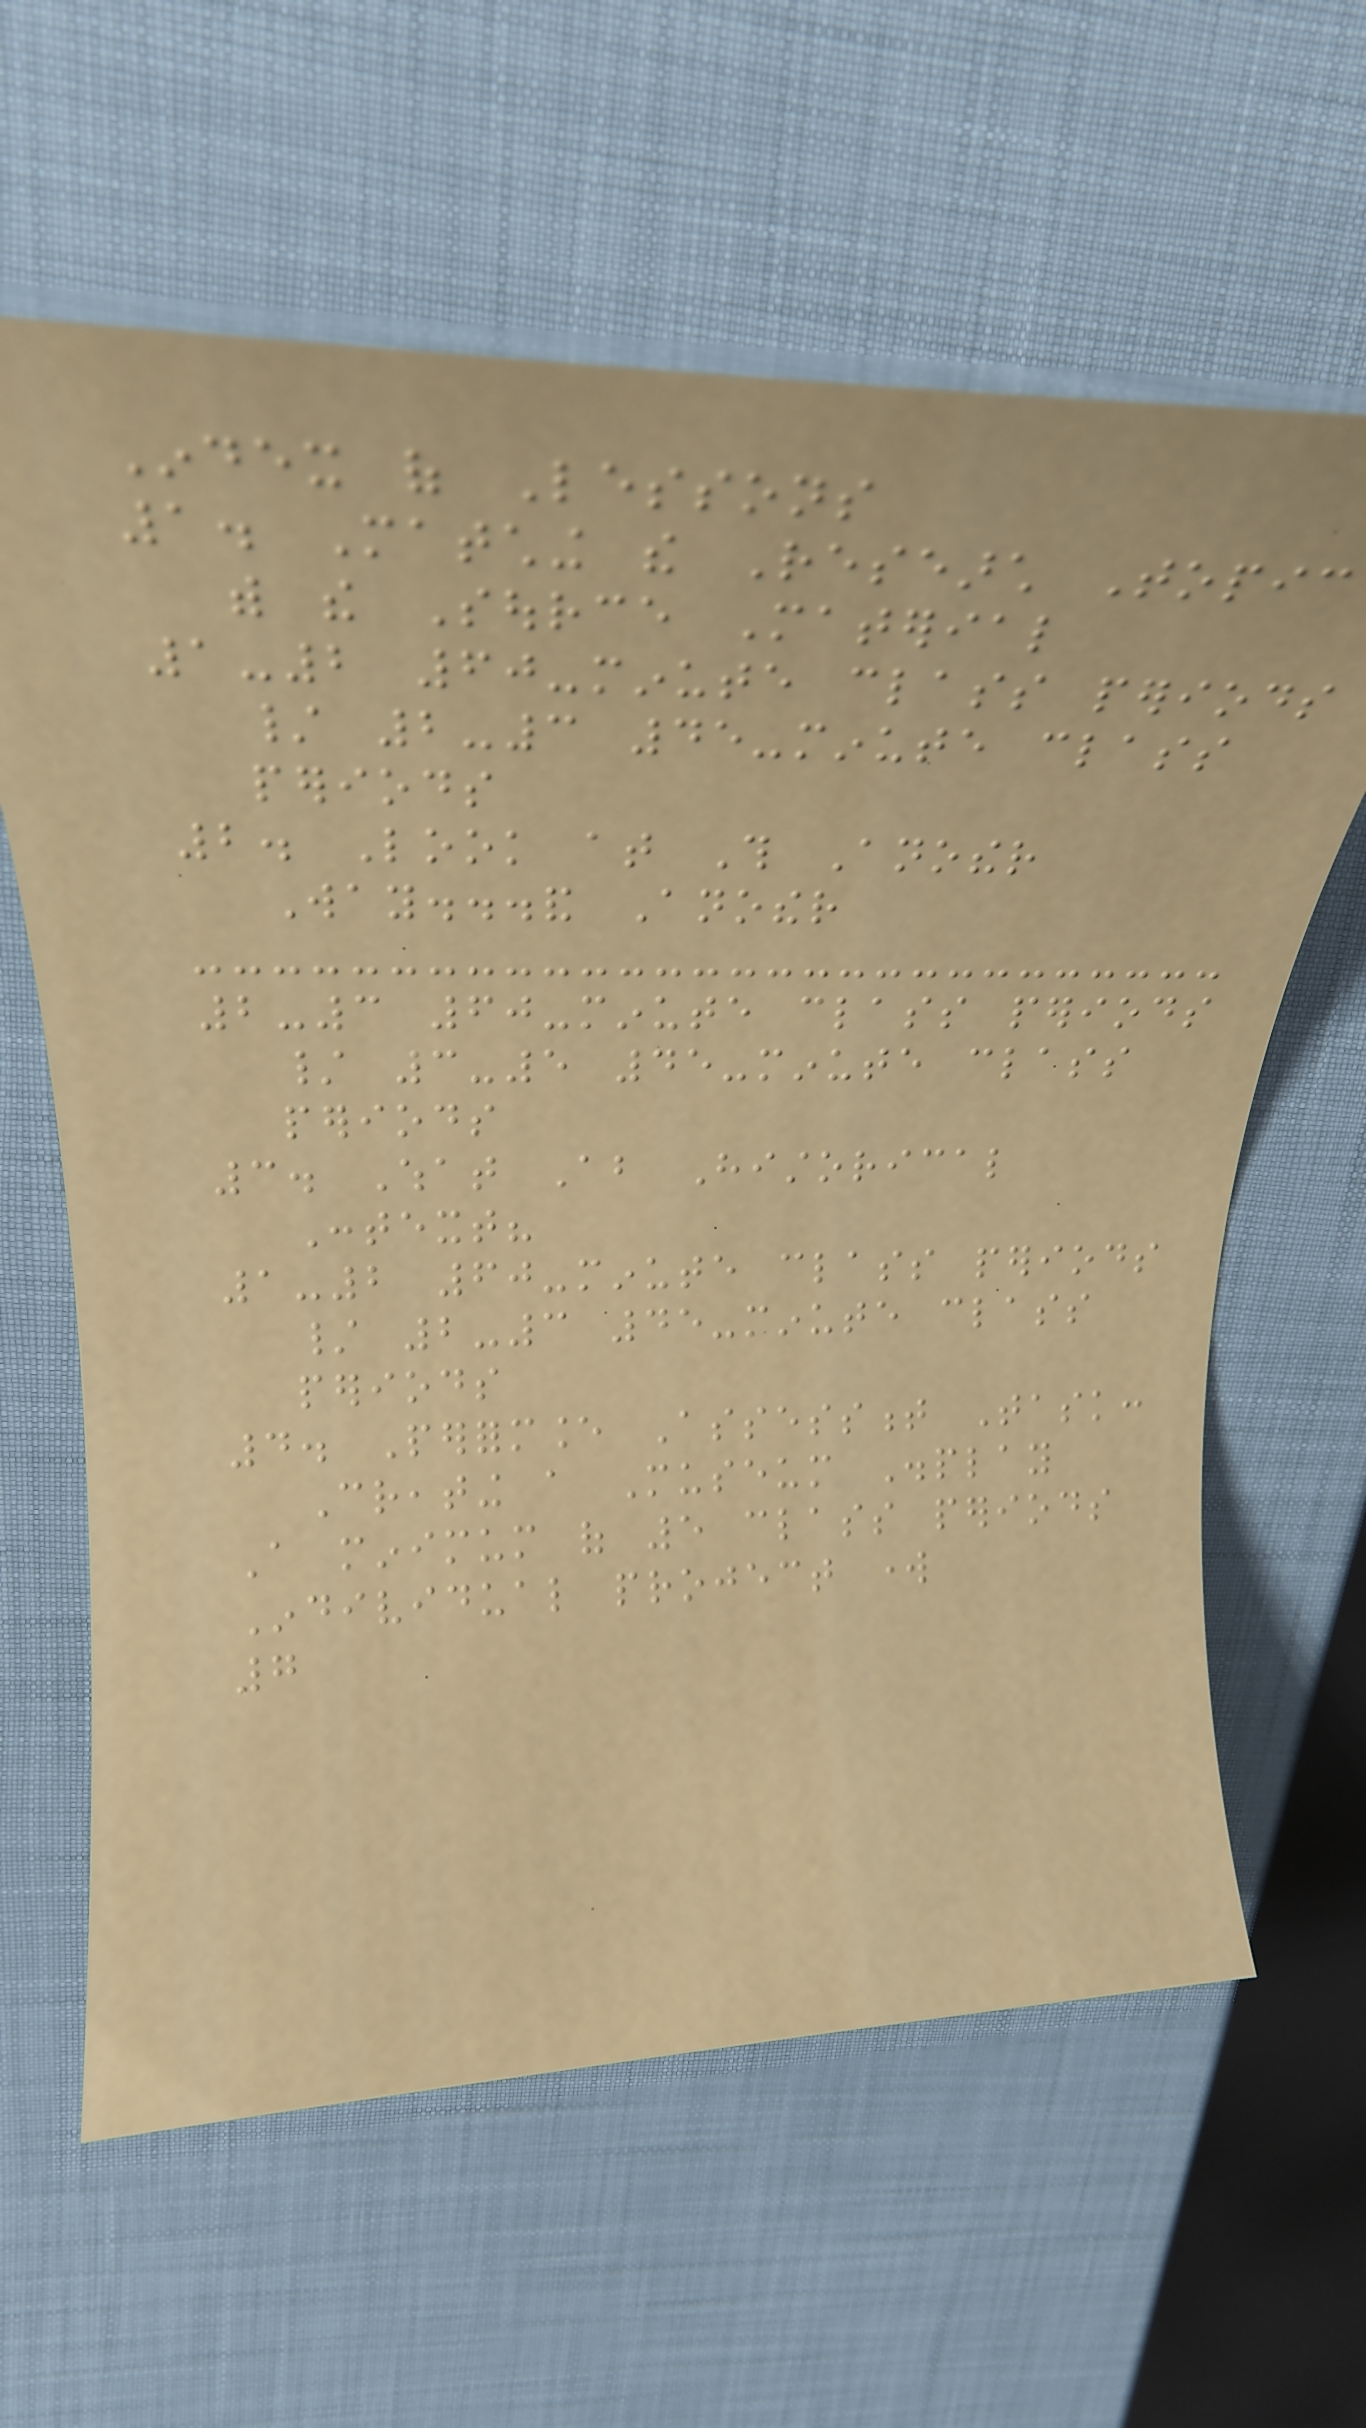Index of Lessons
1. Matching the Research Topic
with the Source Material
1-2 60-minute class periods
/ 2-3 45-minute class
periods
2. Look at This Another
Way...and Another
2-3 60-minute class periods
/ 3-5 45-minute class
periods
3. What About Historical
Context?
1-2 60-minute class periods
/ 2-3 45-minute class
periods
4. Performance Assessment Task:
Creating a Museum Display
A minimum of 5 class periods
Individual project work
7
